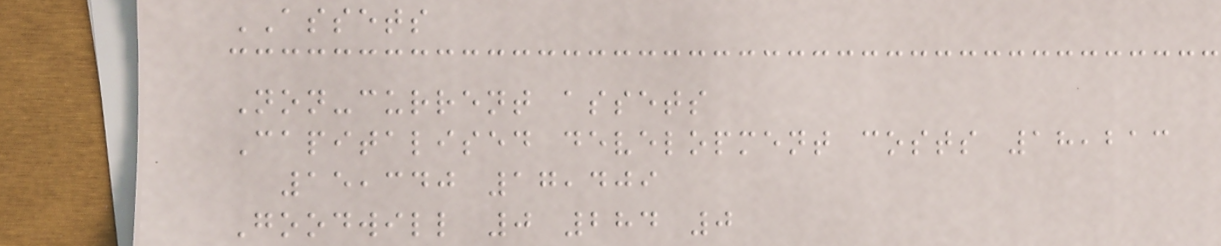ASSETS
Non-current assets
Capitalised development costs 18,213
15,340 17,409
Goodwill 0 284 0
